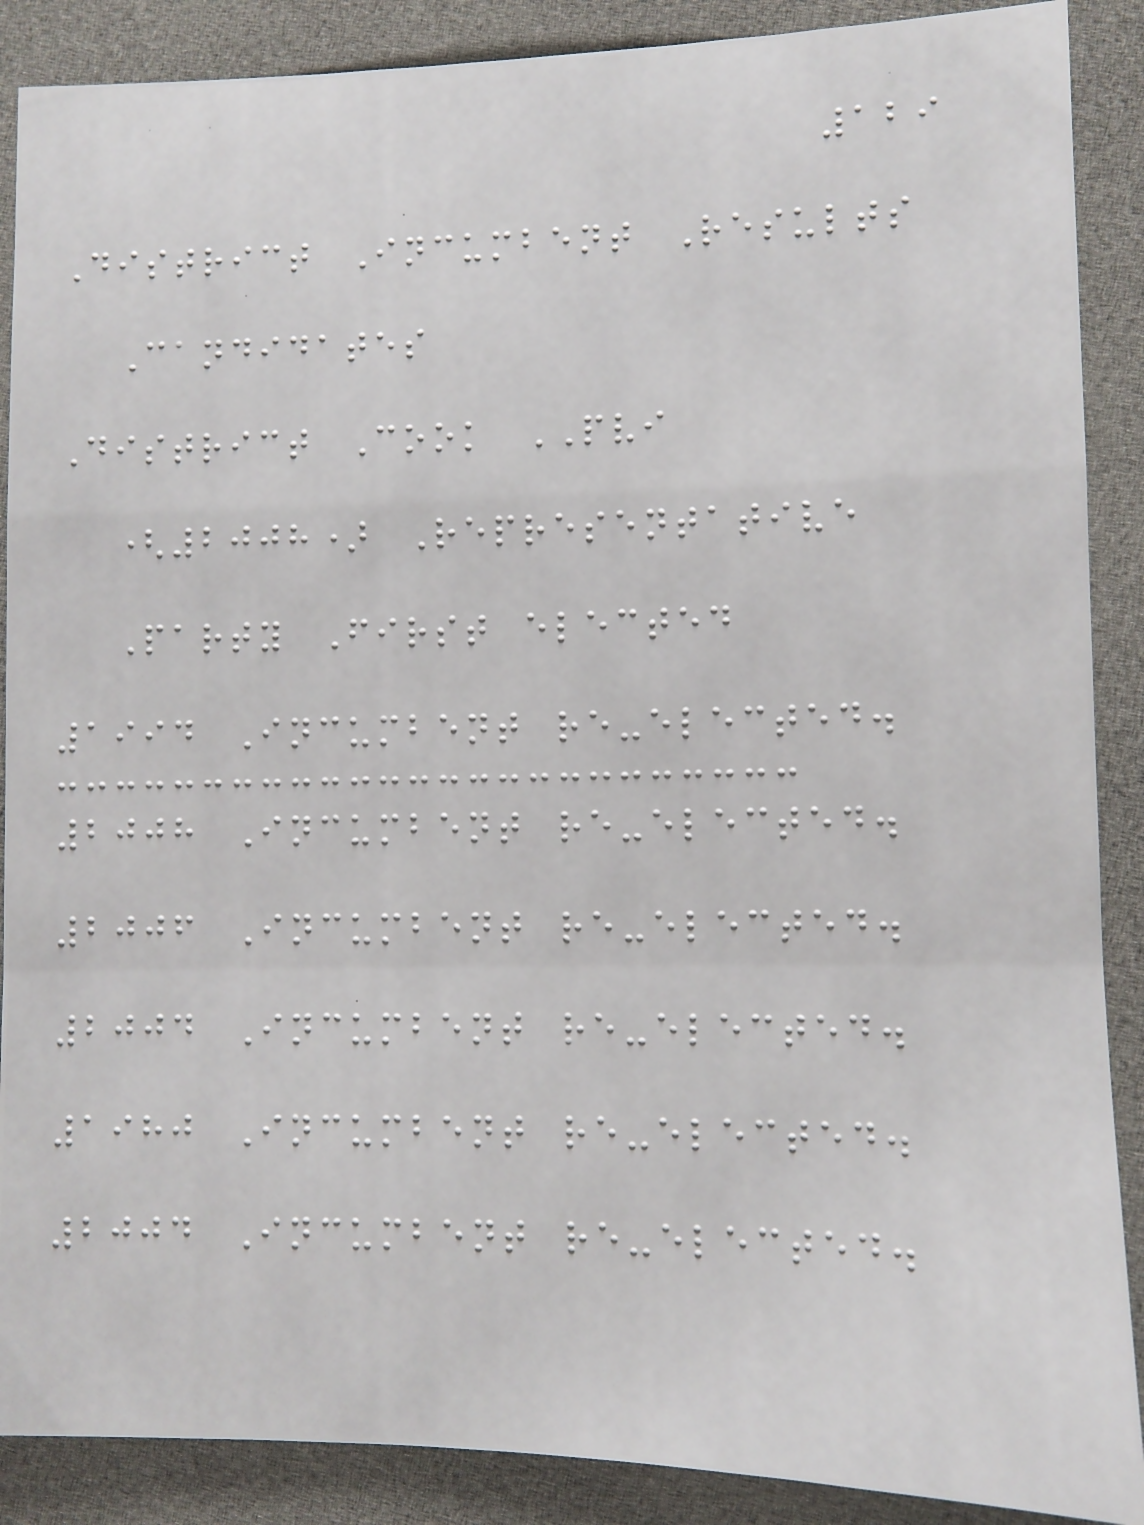129
District Incumbent Results
Candidates
District Cook PVI
(2008) Representative
Party First elected
1994 Incumbent re-elected.
2008 Incumbent re-elected.
2006 Incumbent re-elected.
2004 Incumbent re-elected.
1980 Incumbent re-elected.
2004 Incumbent re-elected.
